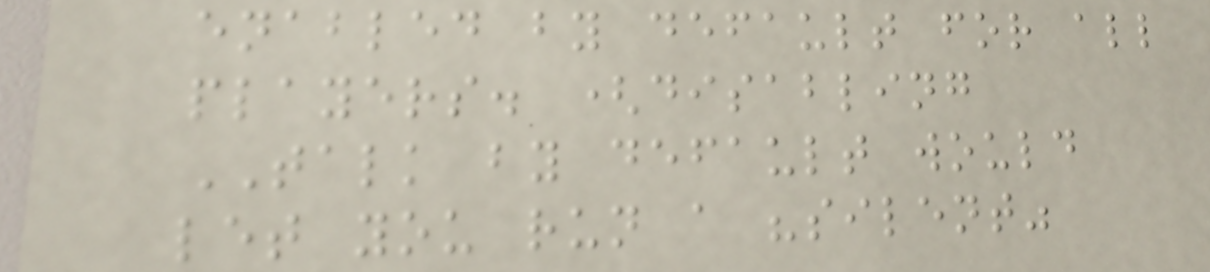enabled by default for all
players. (disabling
TALK by default would
let you run a "silent"
